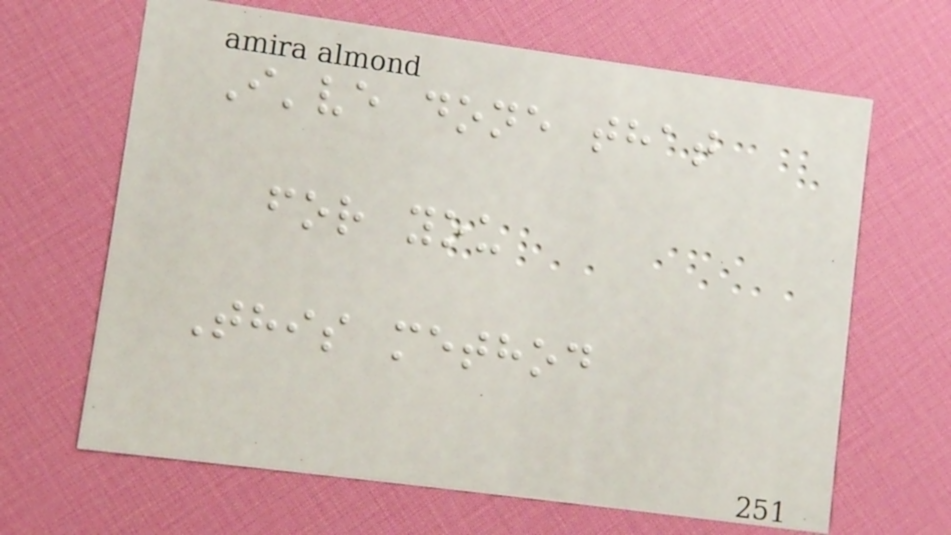I've done that
for you
This method
